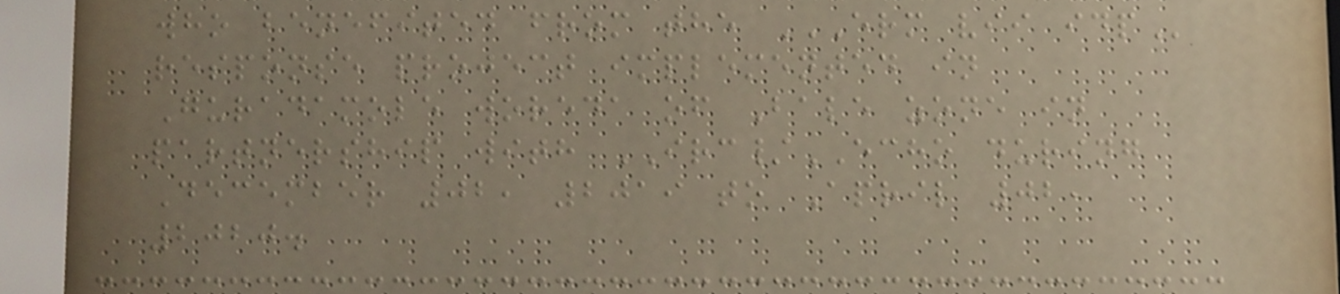who benefited from the ERM VII IDP
response project implemented in
Guradamole woreda of Bale zone in
partnership with IRC/ECHO during
December 02, 2019 to April 02,
2020.
